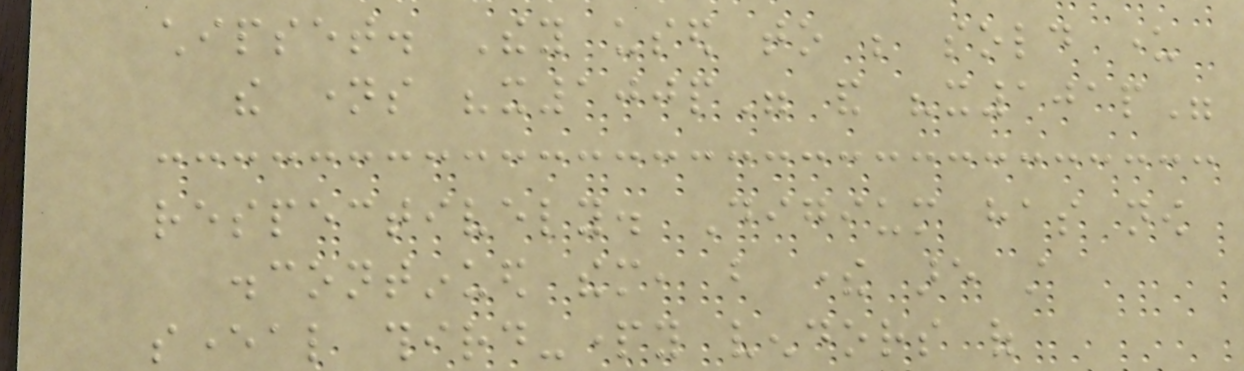chipset. They used to be sold under
the names "x100p" and "x101p"
respectively. Digium has now
discontinued them, but there are still
several third-party vendors of
